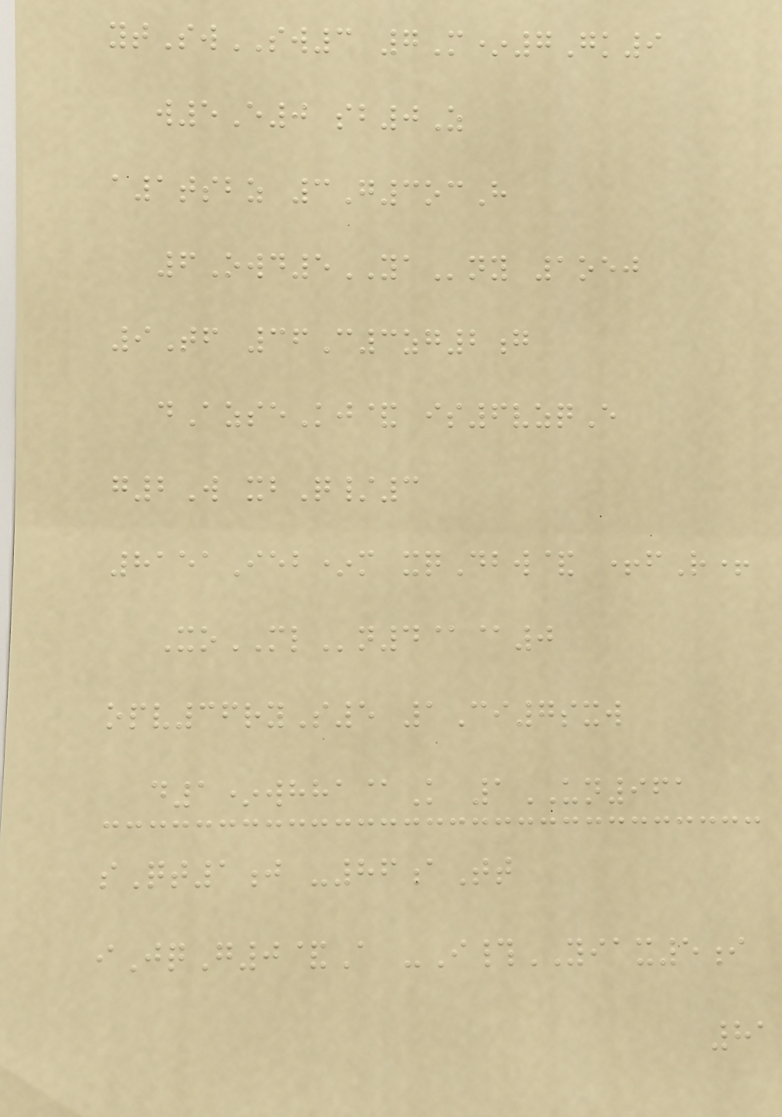ytSwSW3 7M*7Gk9
w5E0 sb0Z
a1tsbz 3G3ocH
6Owd5YAny 1oej
9Tf 36C3zg2g
dAzseKj& is6vzqE
g2W xbQ/3
8151Ieb*m xqDbw& +fR+
XoMLn4@@0
opv36ryS5 1Ci7sxw
d1*whha@K 1UN961
sQt1j -86aTt
iJqG0&A -I#YIAX5i
81
